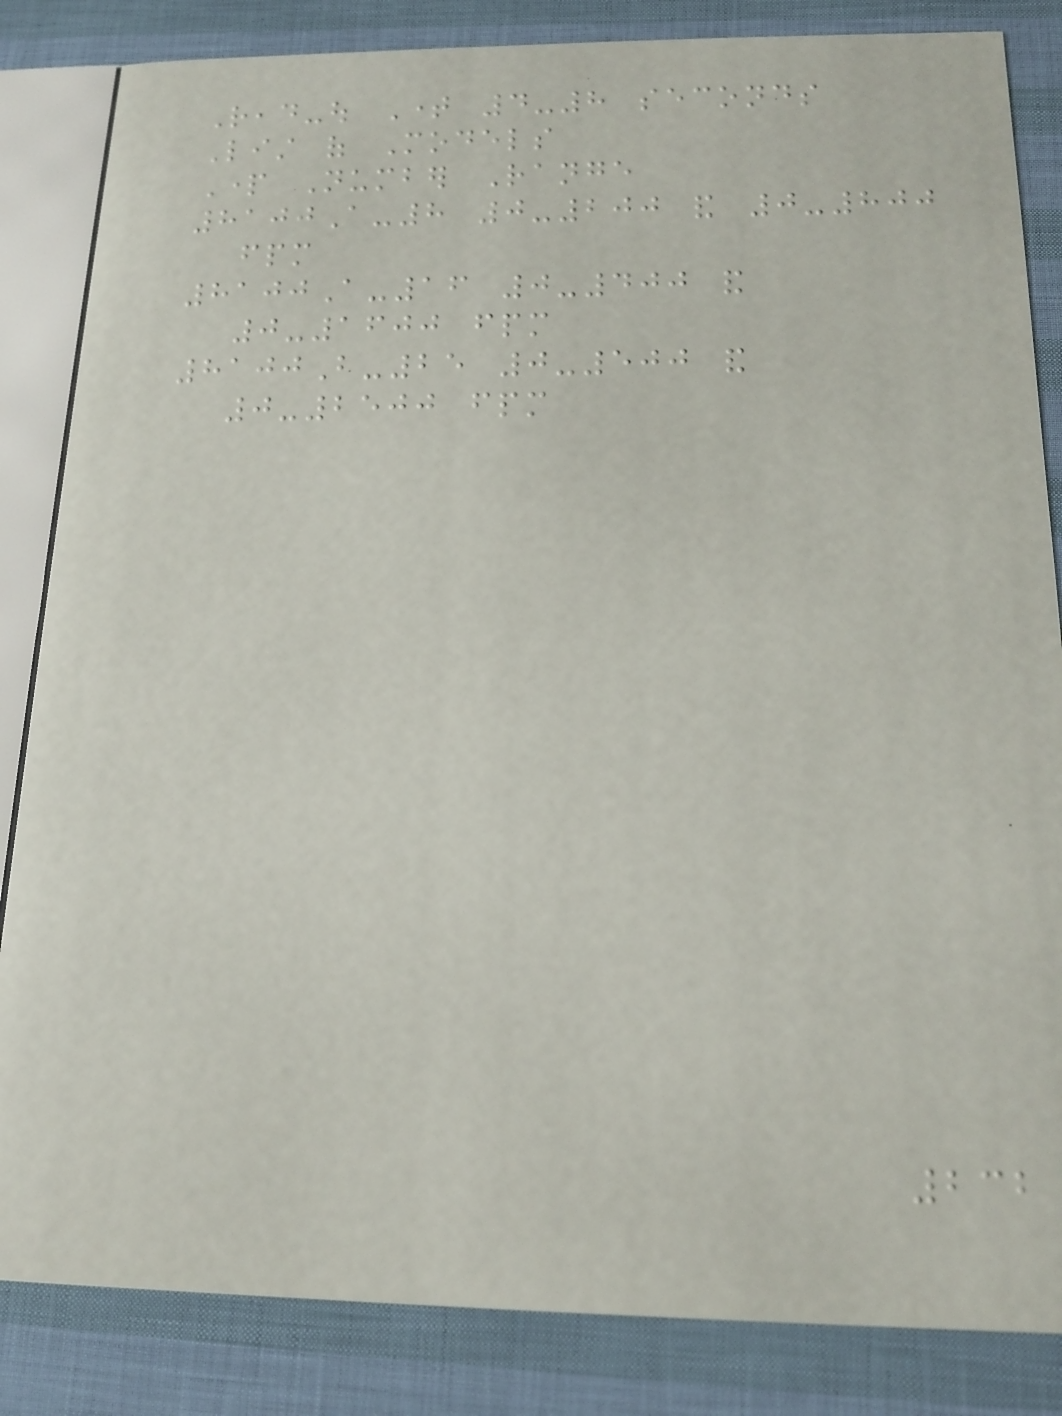Read-out Time 4-8 seconds
List of Models
Part Number Range
8100A-8 0-200 and 0-800
fpm
8100A-16 0-400 and
0-1600 fpm
8100B-25 0-500 and
0-2500 fpm
232
